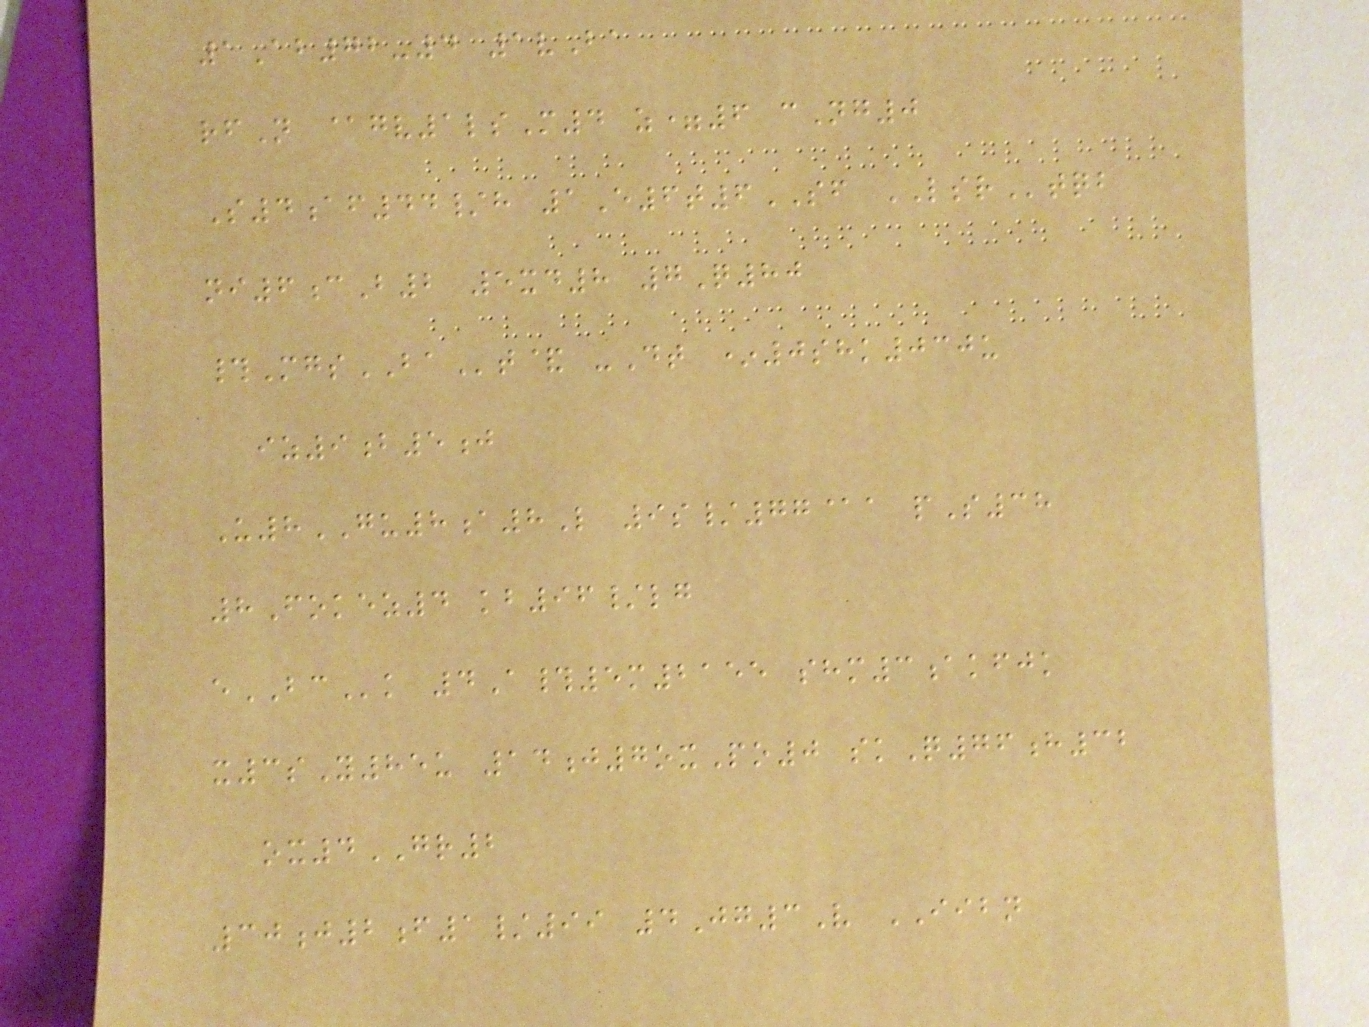1Ab72-4 1vBa
rfN @gv1lsM4 z=6 cNg0
S4af44/h 1E6t6SF LSRtqb
ni6cB2 5xd8 7Q80
#MgsBAt& -Dt *0shk030u
iz9b5j
U8GU8a8L 9s/77@a pS38
8Fokez4 kb96/lg
eBCk 4A#5m2155 shm3akfjk
x3sY85u 14j7oxPo0 skQ76h32
ox4GR2
30j2f1/99 4Jg3V IIBN
